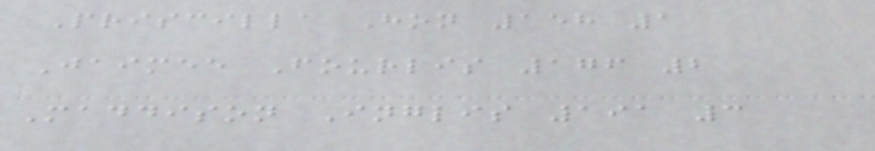Priscilla Hon 158 1
Jaimee Fourlis 176 2
Maddison Inglis 191 3
